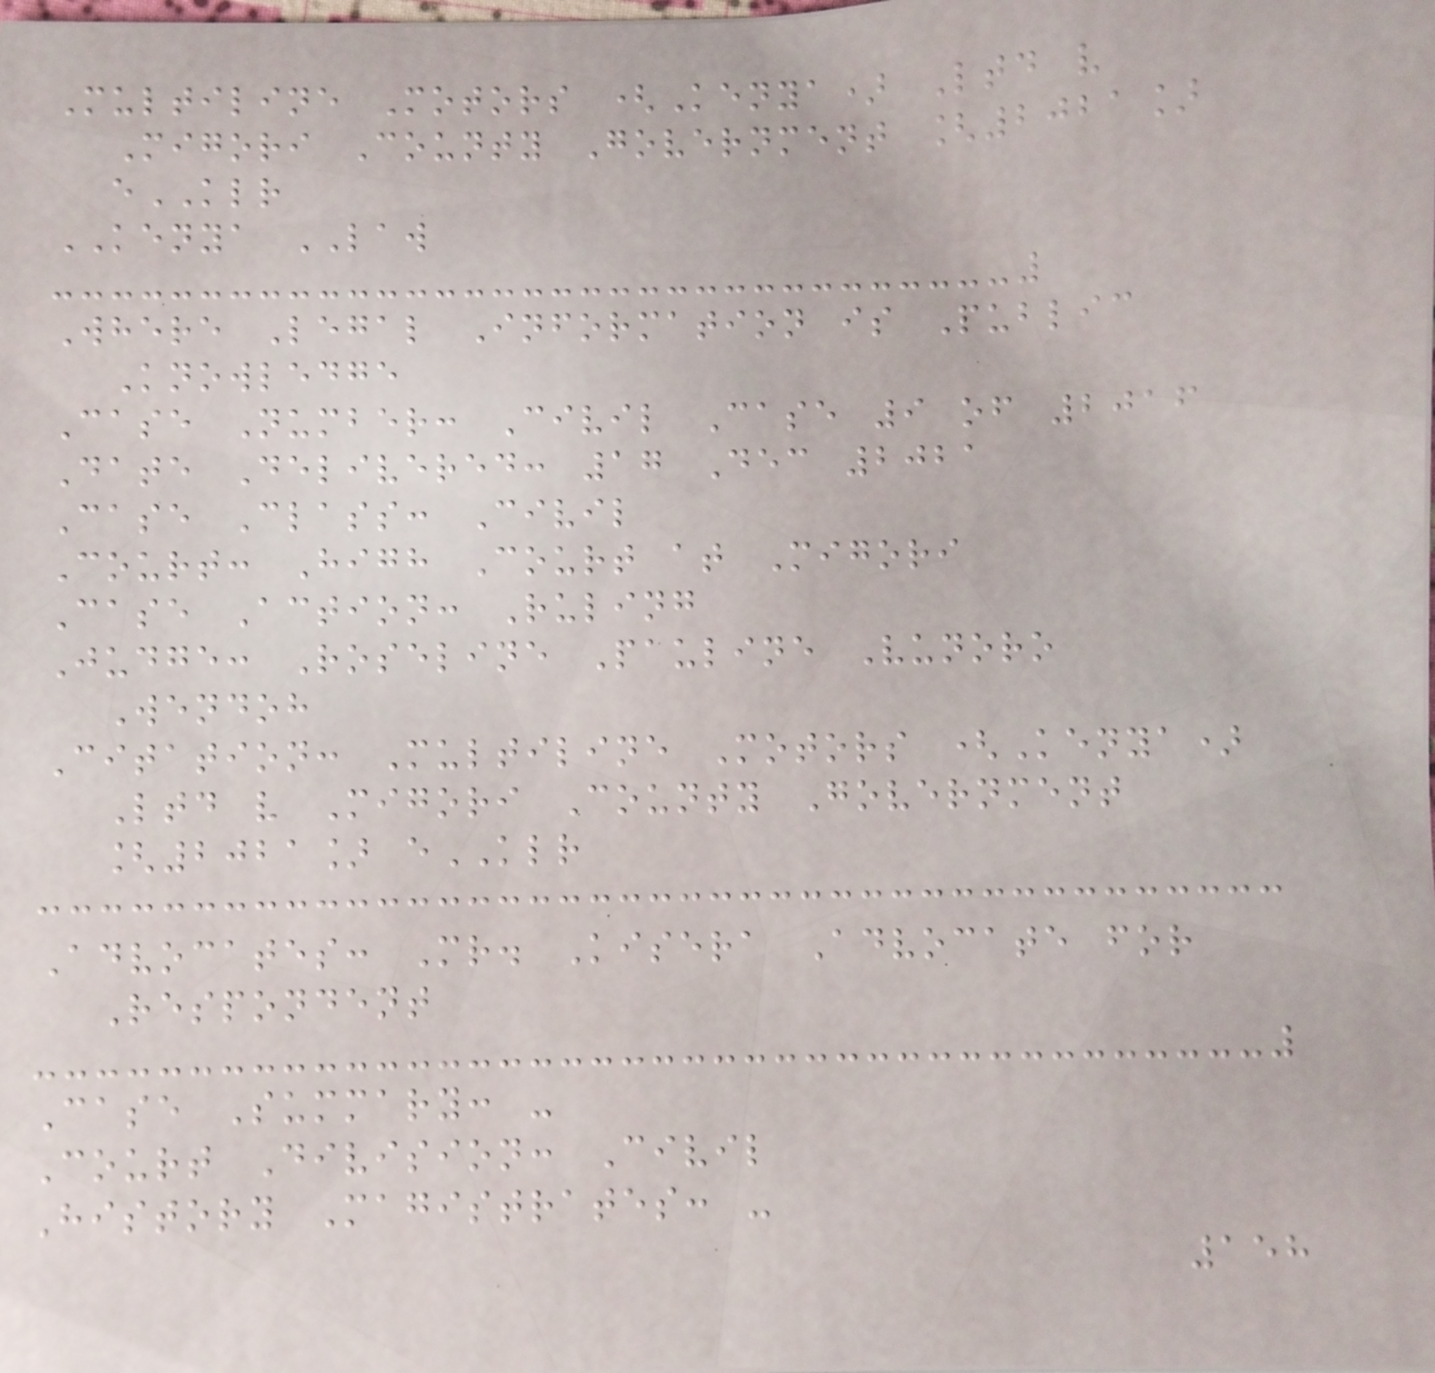Multiline Motors (Kenya) Ltd v
Migori County Government [2021]
eKLR
KENYA LAW
Where Legal Information is Public
Knowledge
Case Number: Civil Case 9 of 2016
Date Delivered: 17 Dec 2021
Case Class: Civil
Court: High Court at Migori
Case Action: Ruling
Judge: Roseline Pauline Vunoro
Wendoh
Citation: Multiline Motors (Kenya)
Ltd v Migori County Government
[2021] eKLR
Advocates: Mr. Kisera Advocate for
Respondent
Case Summary: -
Court Division: Civil
History Magistrates: -
158
